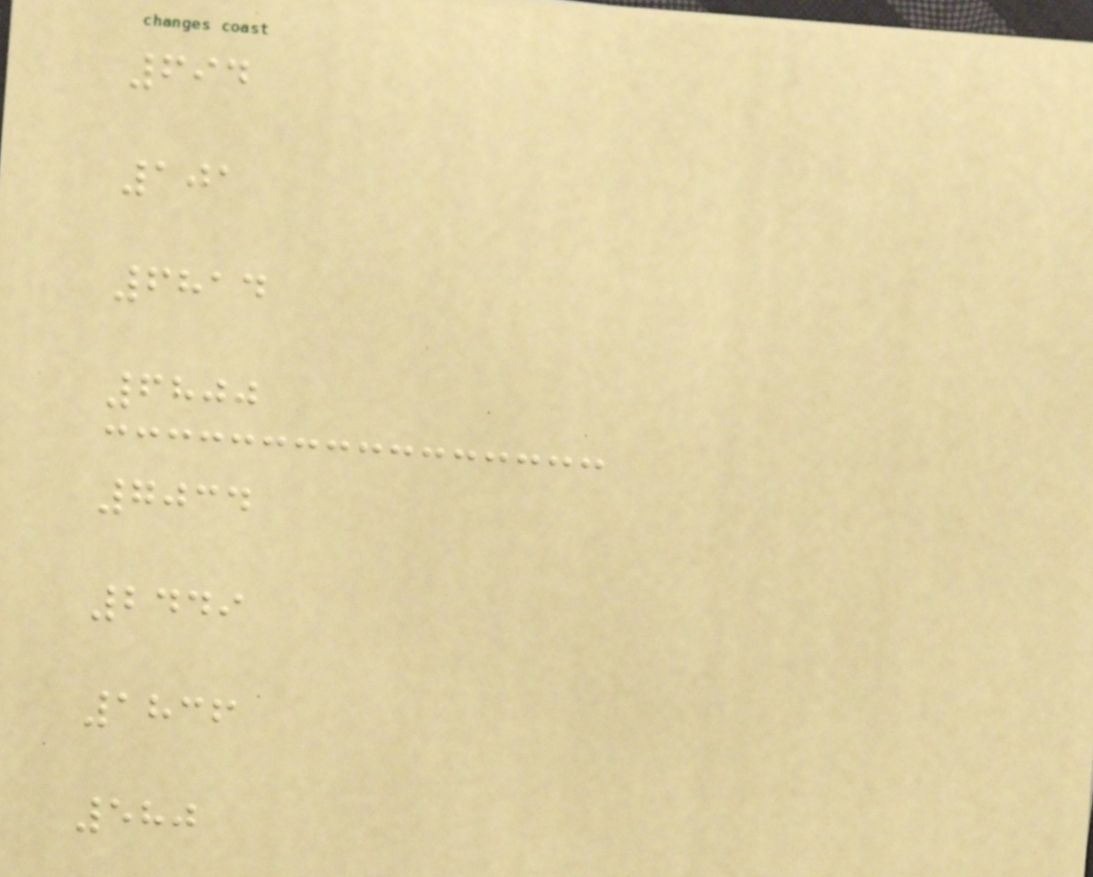694
101
6814
6800
7034
2449
1836
580
